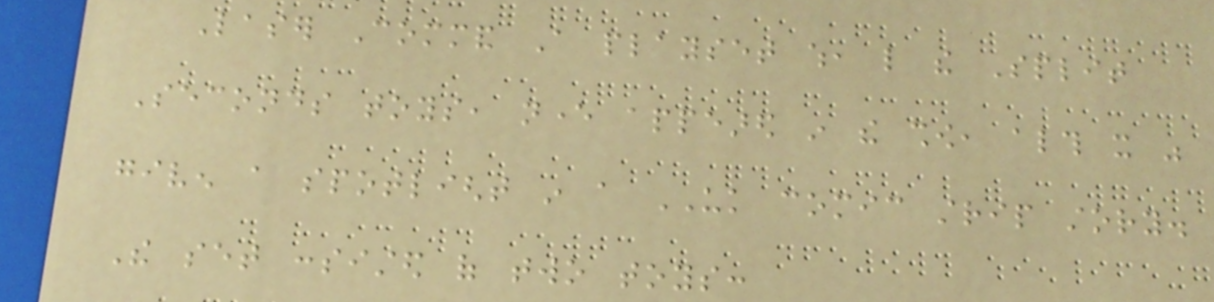Laser Command A playset which, like the Split
Seconds toys, never appeared in the show, although it was
given a spotlight in a UK comic strip story.
The set consisted of two toys:
